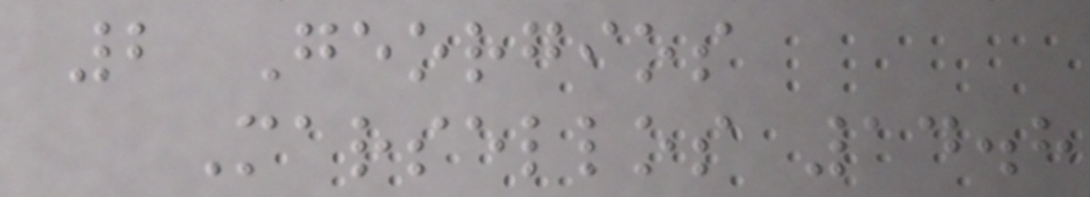2 Georgios
Marsellos 14.8
